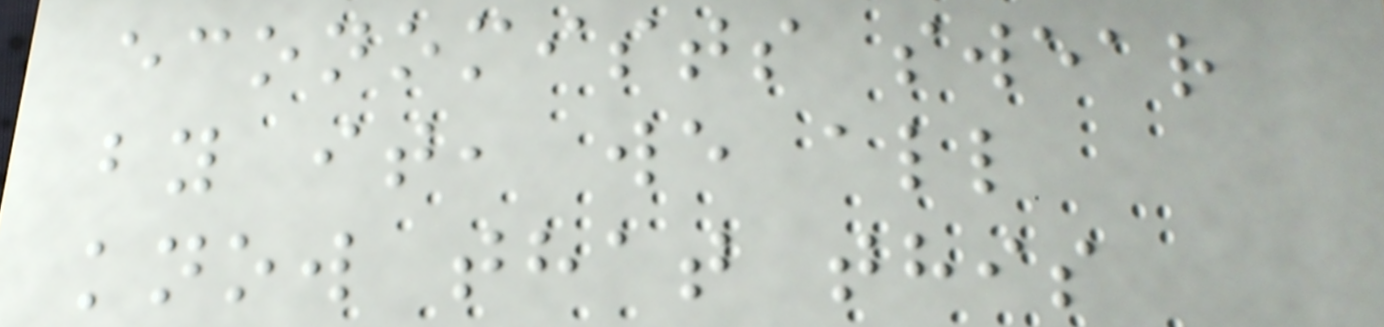economists swear
by it, we all
know that this
